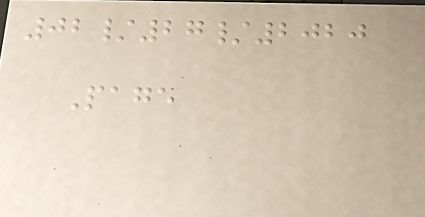02/27/2020
Page
